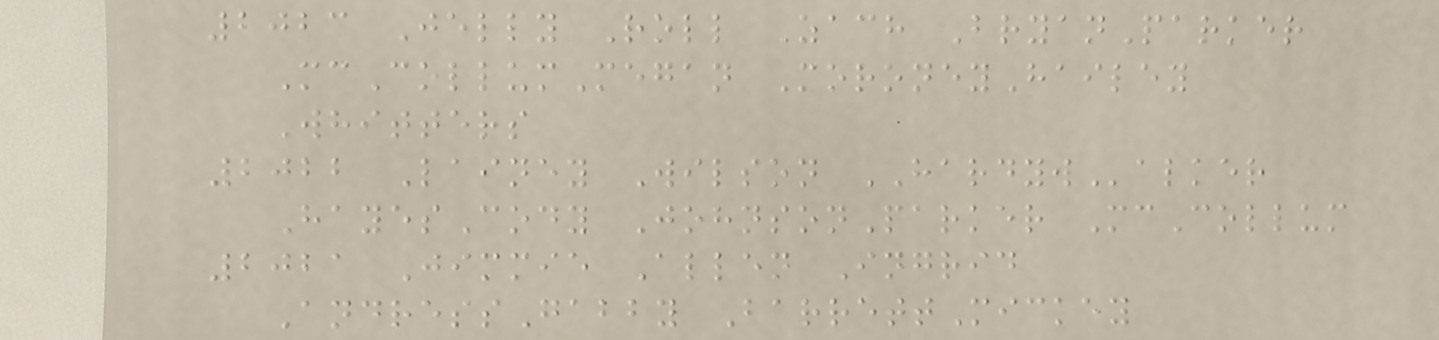2023 Jelly Roll Zach BryanParker
McCollumMegan MoroneyHailey
Whitters
2022 Lainey Wilson HARDYWalker
HayesCody JohnsonParker McCollum
2021 Jimmie Allen Ingrid
AndressGabby BarrettMickey
